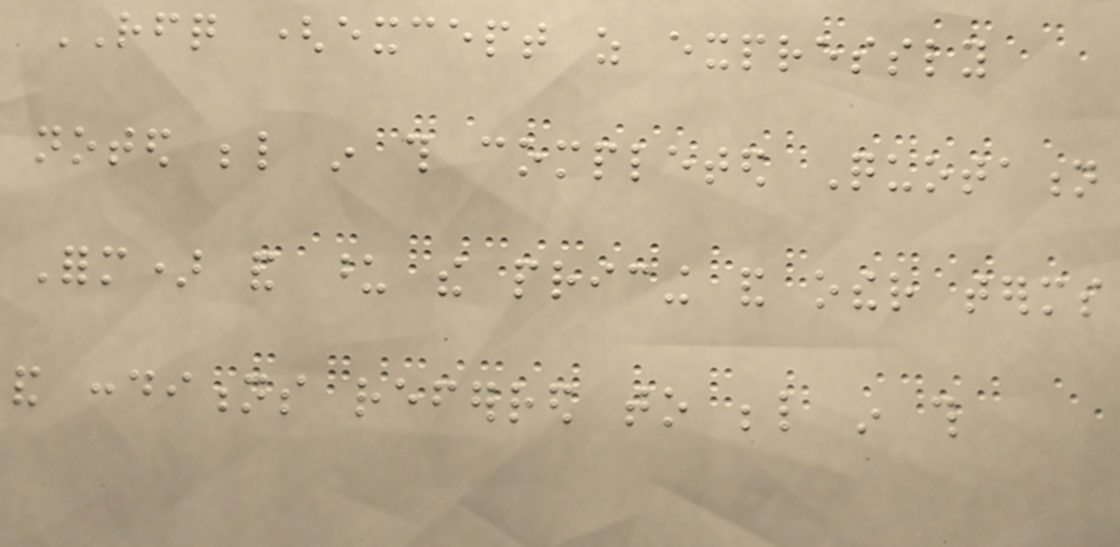RFQ (except as expressly
noted below in this completed Quotation
Form) and upon the pricing and other terms
and conditions referred to below in this
